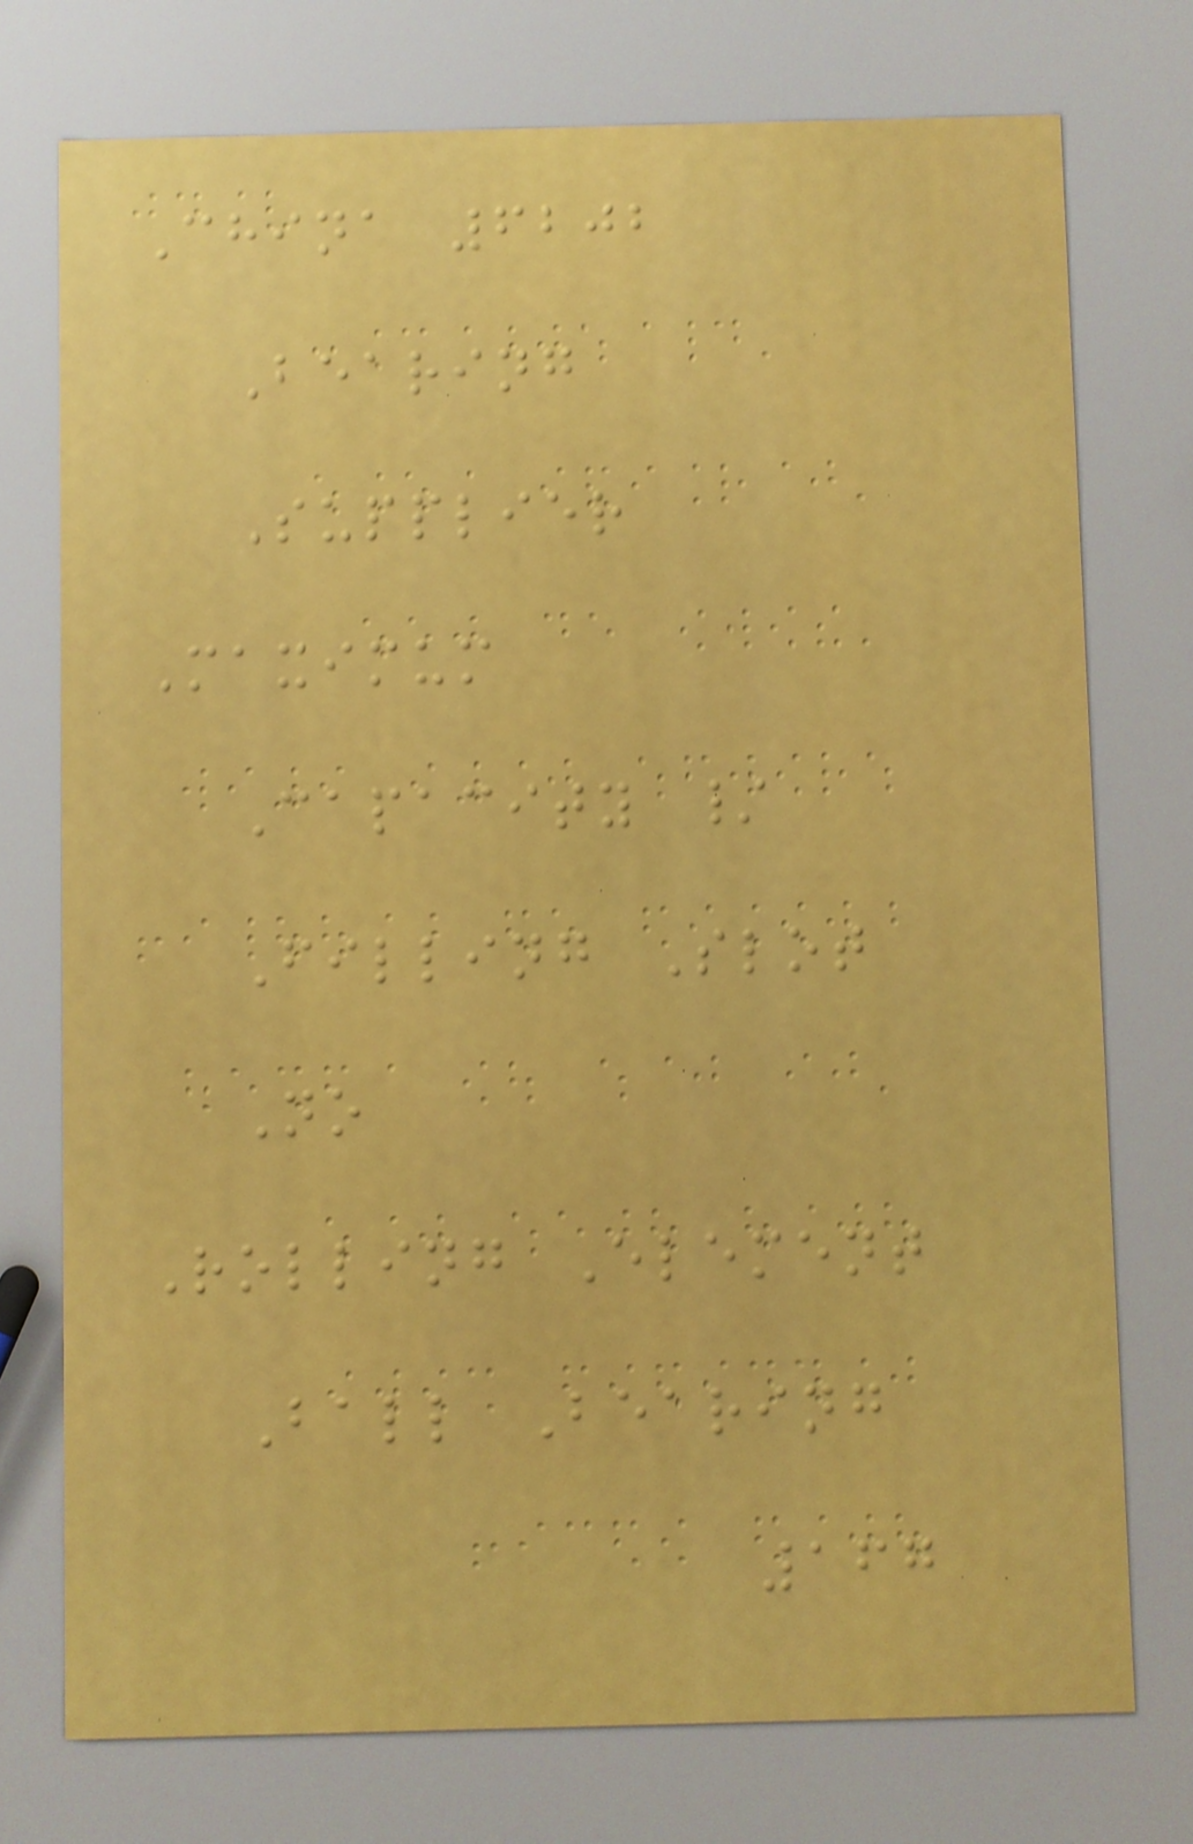China 6202
Bearing
Supplier
Maximum
Capacity /
Filling Slot
No
Rolling Element
Ball Bearing
167
